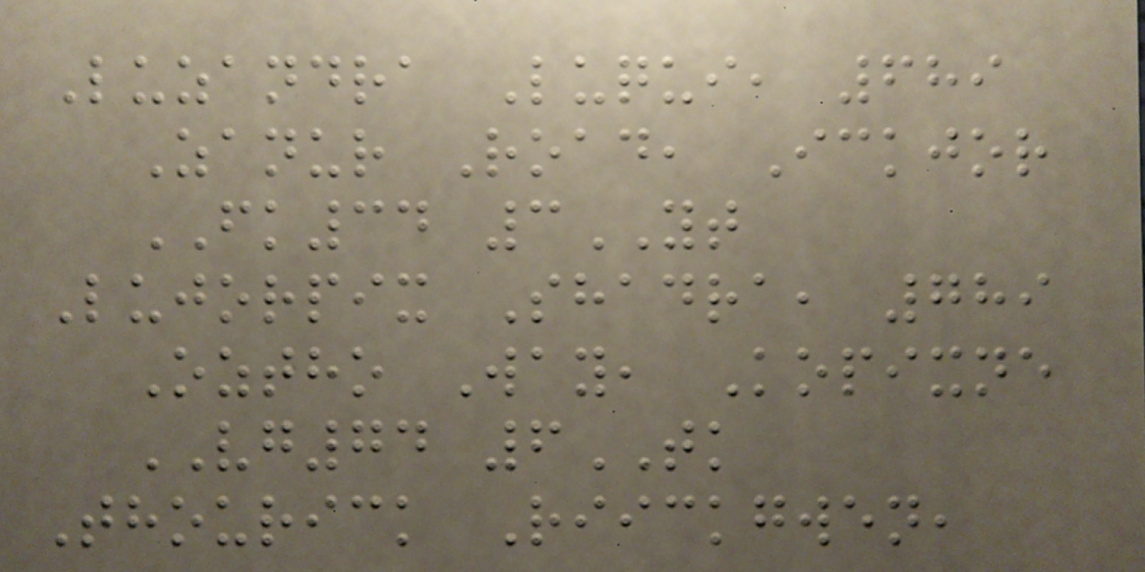Luzandra Luqui, 689
Zanur Road, Ickjor
FK34 3YT
Lujorpix Shadra, 789
Oztho Way, Kopixne
VG74 6TK
Thourick Riickgwen,
